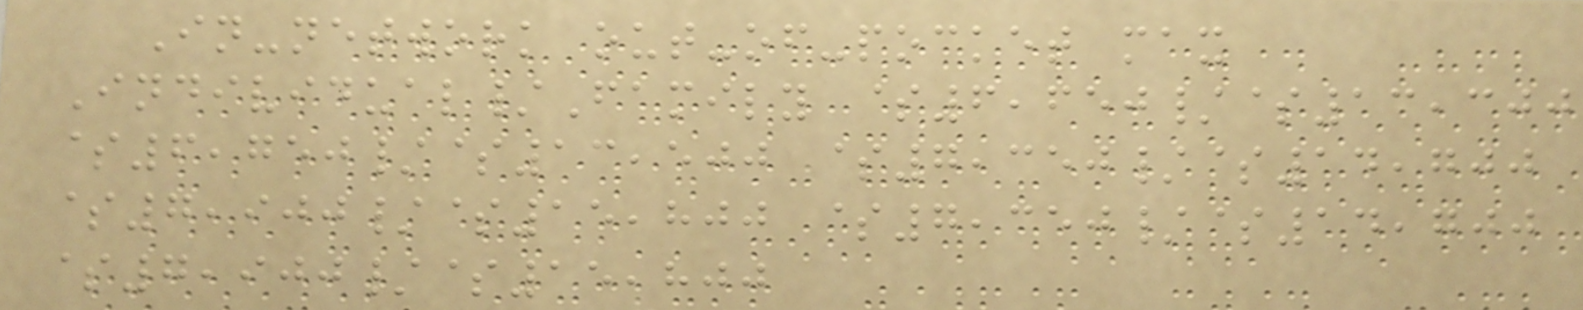In-network out-of-pocket max
Individual/Family $6,650/$13,300
$6,750/$13,500 $7,350/$14,700
$7,900/$15,800 $7,350/$14,700
$7,900/$15,800
